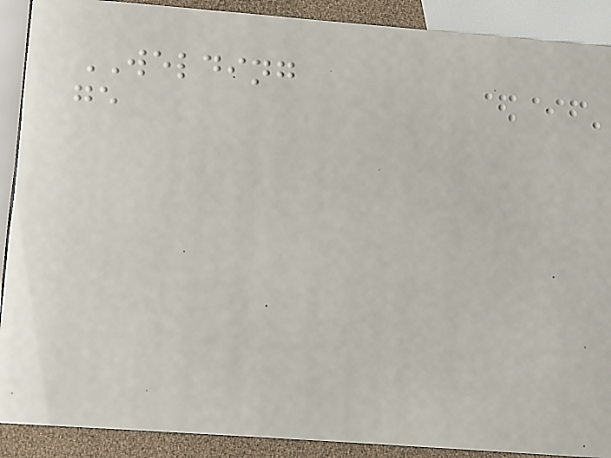WELDING
ge
